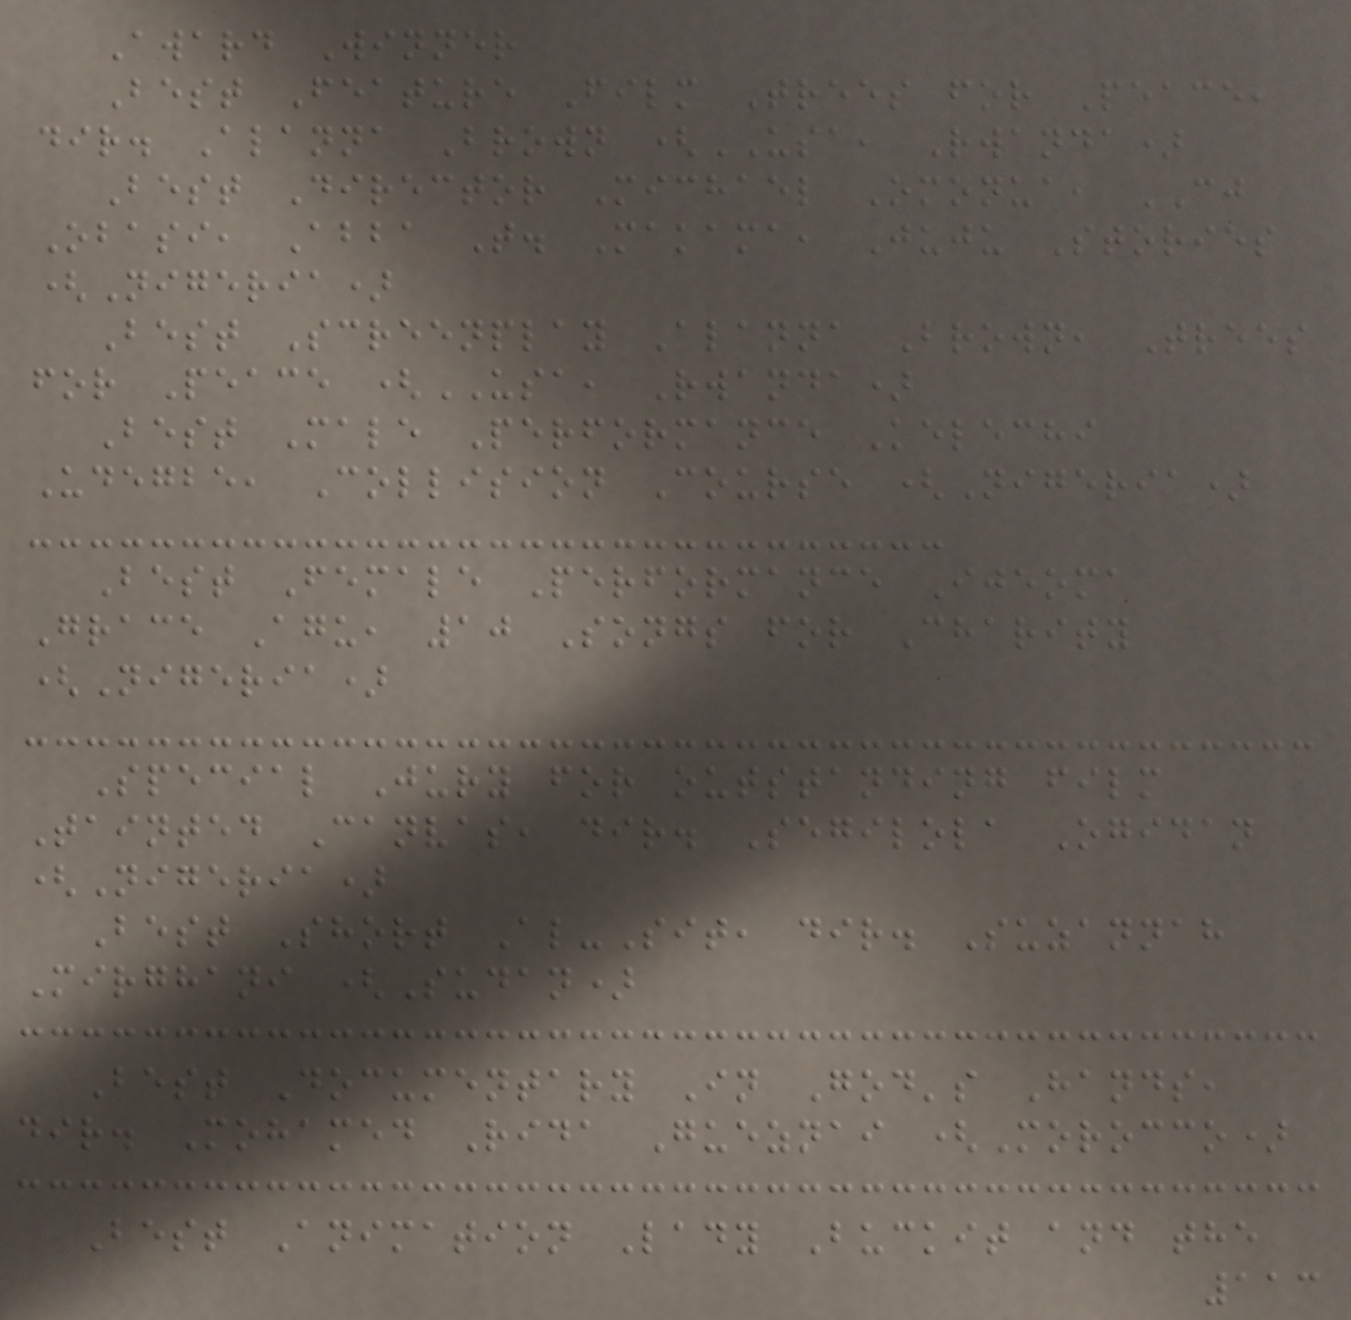Award Winner
Best Feature Film Trees for Peace,
dir. Alanna Brown (USA, Rwanda)
Best Director Michael Omonua, CJ
Obasi, Abba T. Makama, Juju Stories
(Nigeria)
Best Screenplay Alanna Brown, Trees
for Peace (USA, Rwanda)
Best Male Performance Kelechi
Udegbe, Collision Course (Nigeria)
Best Female Performance Ijeoma
Grace Agu, 10 Songs for Charity
(Nigeria)
Special Jury for outstanding film
Tainted Canvas, dir. Segilola Ogidan
(Nigeria)
Best Short Al-Sit, dir. Suzannah
Mirghani (Sudan)
Best Documentary In God's Hands,
dir. Mohamed Rida Gueznai (Morocco)
Best Animation Lady Buckit and the
113
